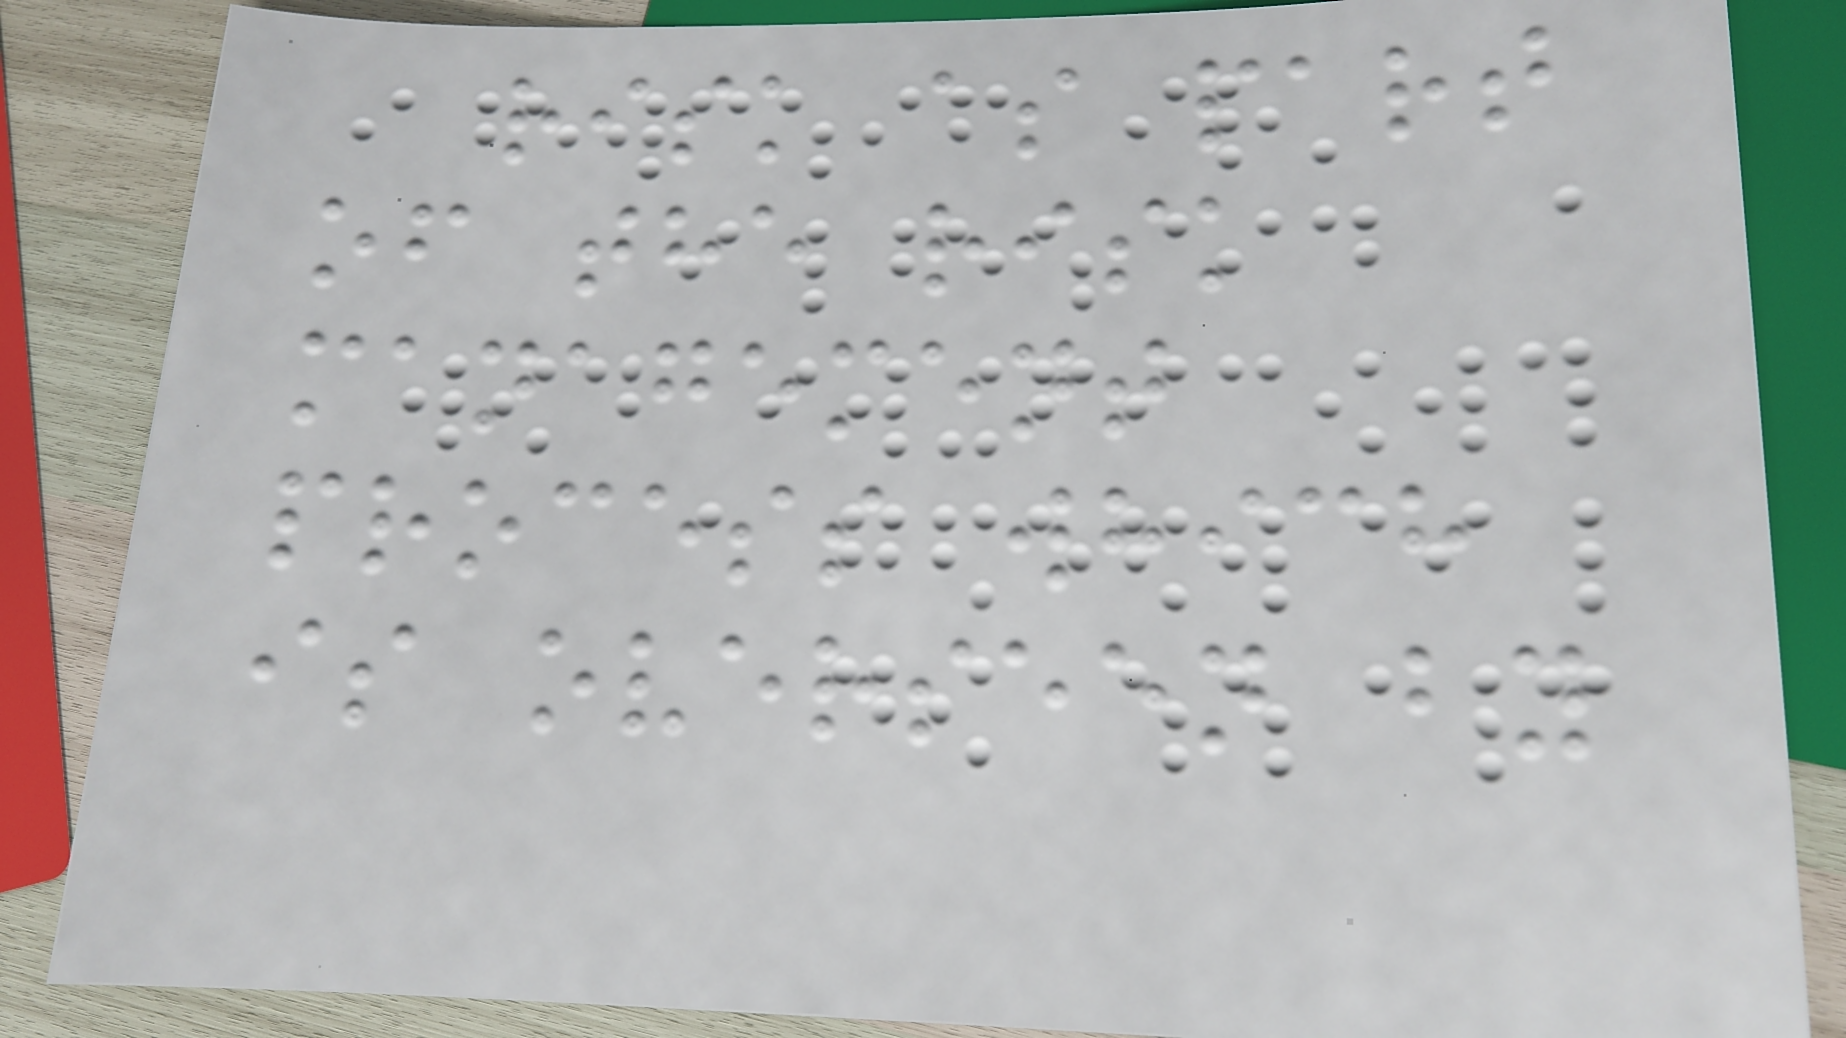risk as part
of the risk
management
process which
is overseen by
